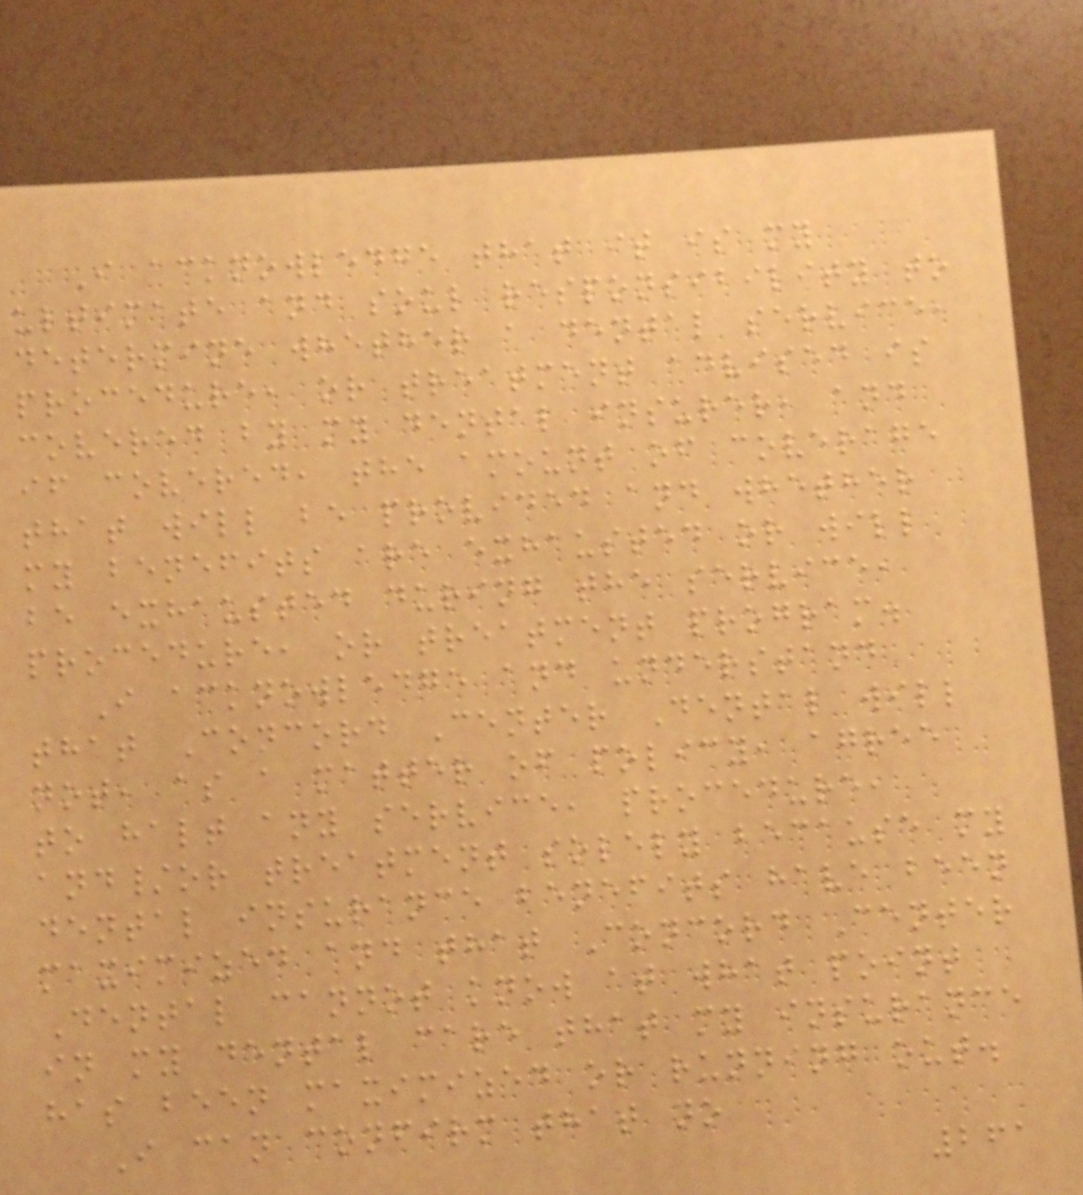I acknowledge that it is my
ultimate and soul responsibility to
determine whether a dental service,
procedure, or treatment advised is
covered by my dental insurer, and
if covered, the amount of coverage
that will be provided and whether
my benefits are exhausted or will
be exhausted during the service,
procedure, or treatment program.
I acknowledge and understand
that Concord Center Dental will
not, as a matter of policy, agree
to halt any service, procedure,
and/or treatment solely because my
dental insurance benefits have been
maximized and that Concord Center
Dental cannot know at what point
in my dental care that my insurance
has been maximized or running out.
I can confirm that no
261
